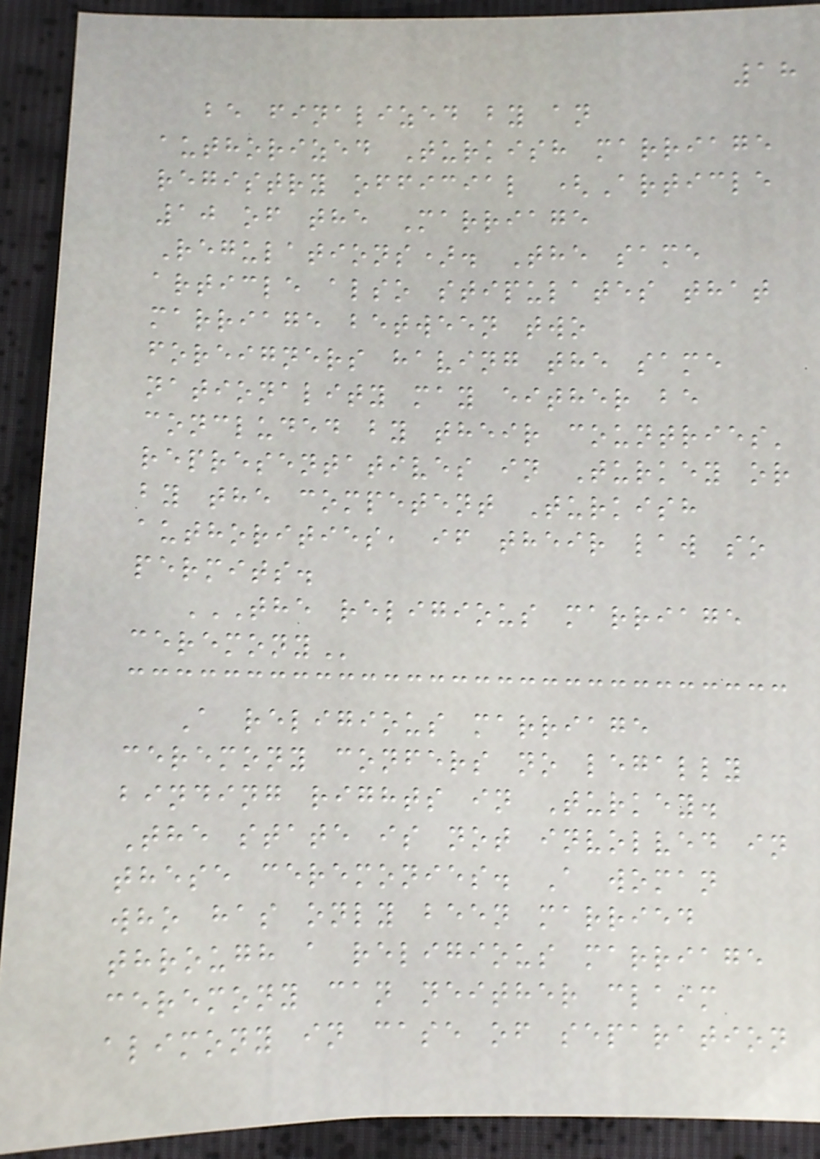18
be finalized by an
authorized Turkish marriage
registry official (Article
10 of the Marriage
Regulations). The same
article also stipulates that
marriage between two
foreigners having the same
nationality may either be
concluded by their countries'
representatives in Turkey or
by the competent Turkish
authorities, if their law so
permits.
THE RELIGIOUS MARRIAGE
CEREMONY
A religious marriage
ceremony confers no legally
binding rights in Turkey.
The state is not involved in
these ceremonies. A woman
who has only been married
through a religious marriage
ceremony can neither claim
alimony in case of separation
